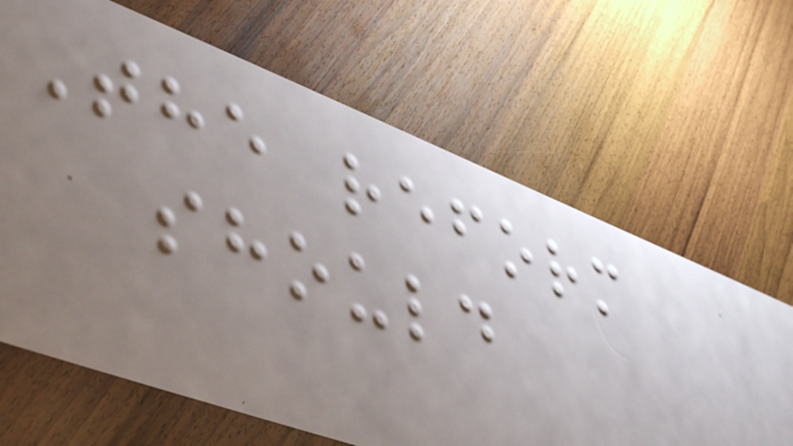The reform
should
